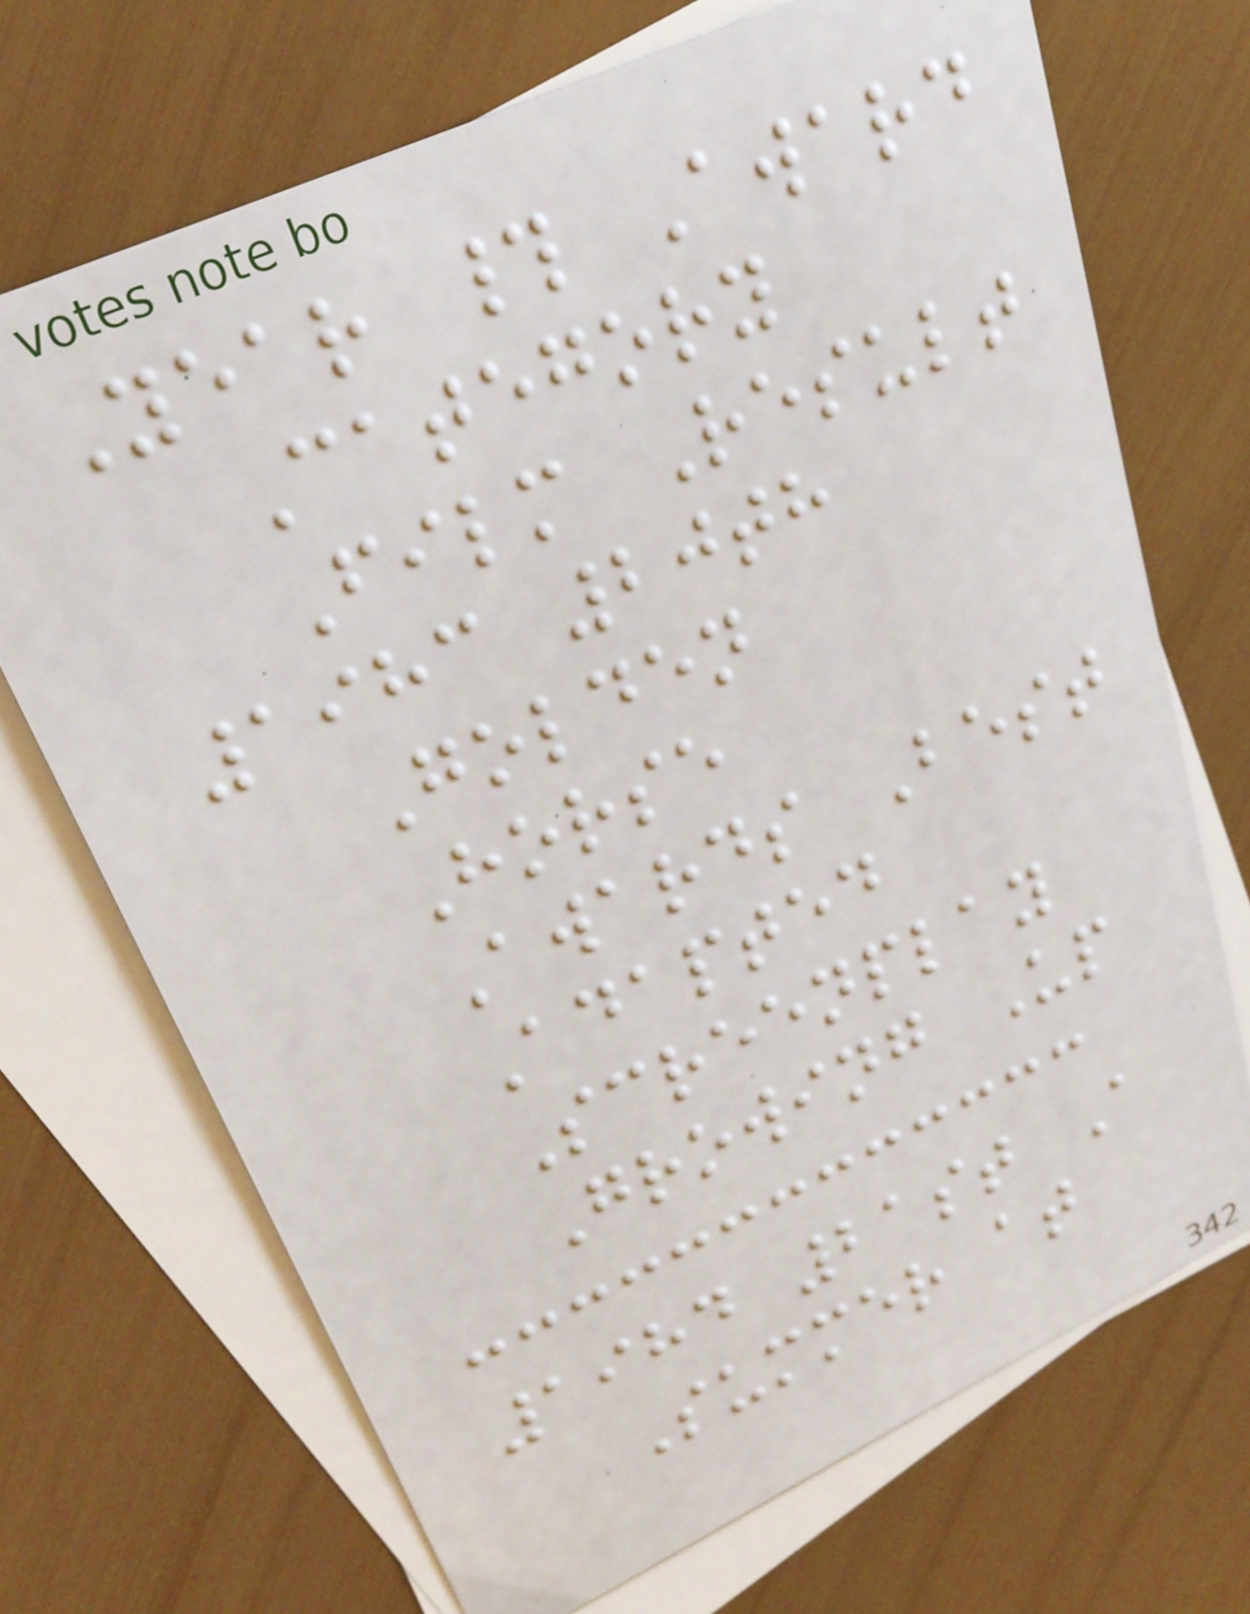Year # Award
Category
Film Result
1983 20th
Golden
Horse
Awards Best
Adapted
Screenplay
Growing Up
1984 21st A
Summer at
